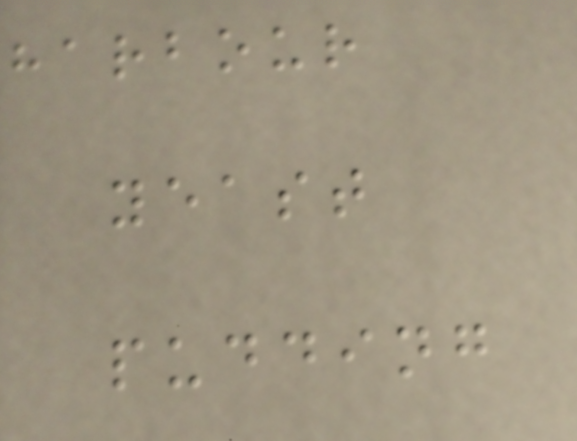harbour
yeast
pudding
